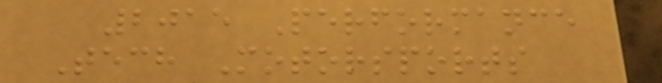2015 Performance
Tech Motorsports
